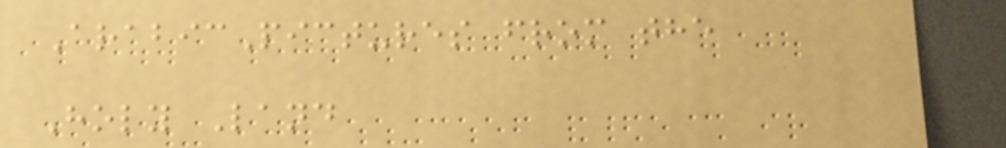ArabicPictures from the
Holy Land
